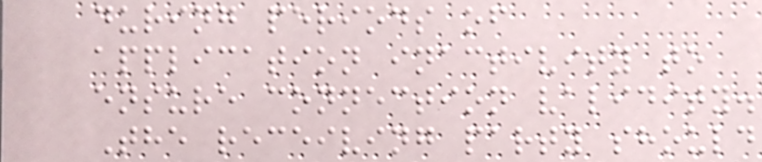during periods of
application inactivity to
ensure connection validity.
The receiving party should
